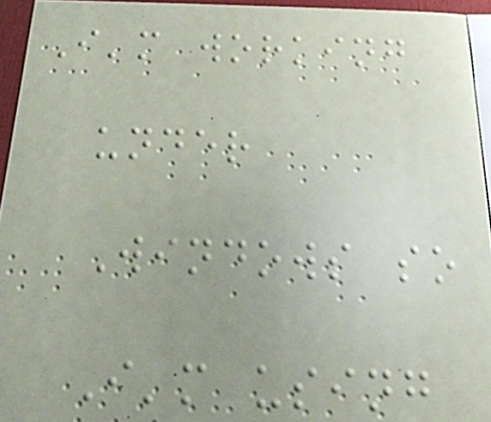I'm working
under
Windows so
I'm using
